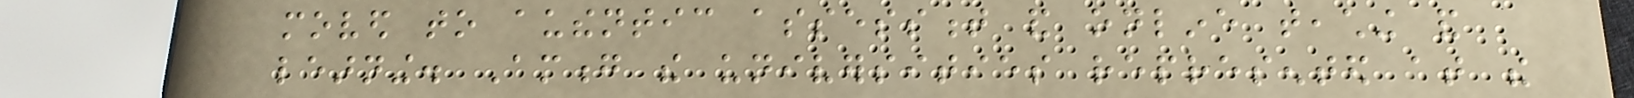moved to authentic assessment and online teaching and
learning. Among the universities represented at the
